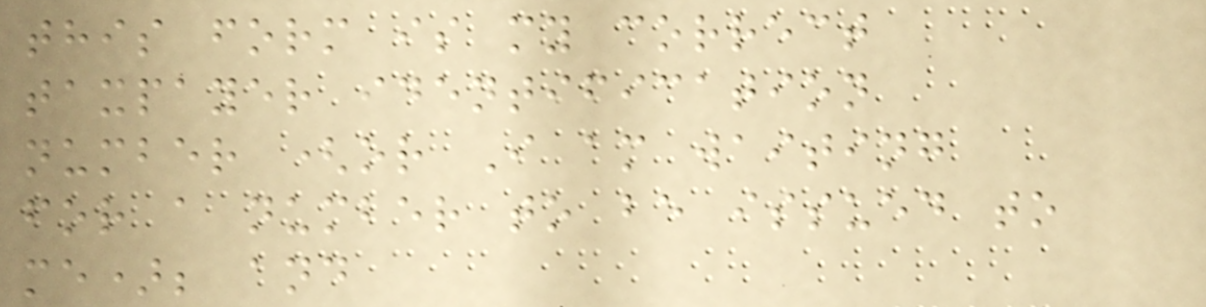this form is my correct
taxpayer identification
number (or I am waiting
for a number to be issued to
me); and
